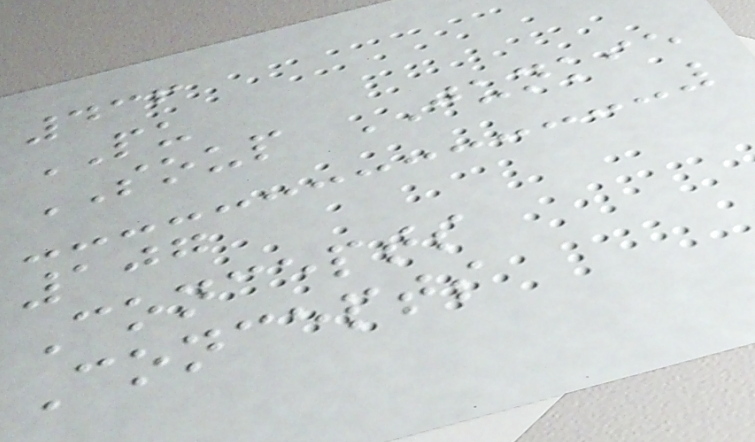436
PU
SOUP JUNKIE
107
Concepts
Concepts
